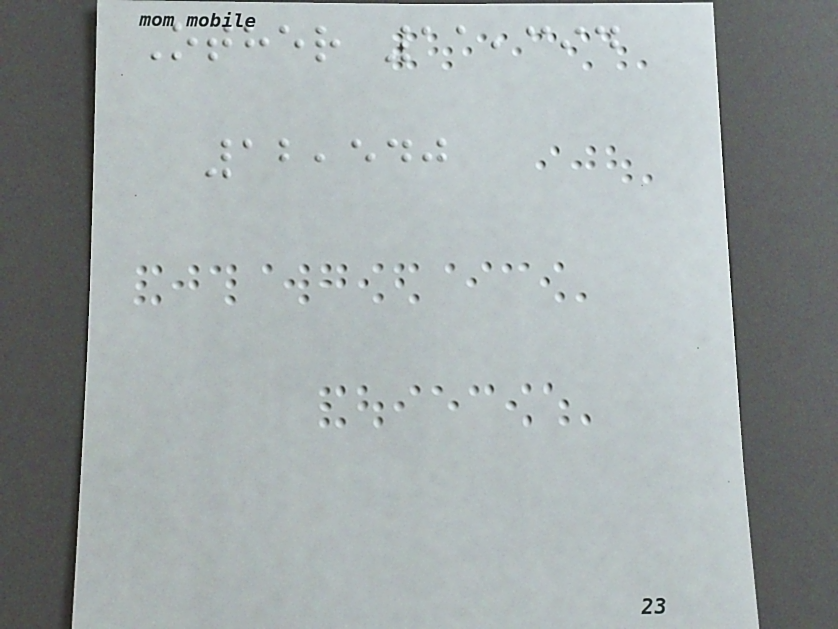Other 11,394
12,540
